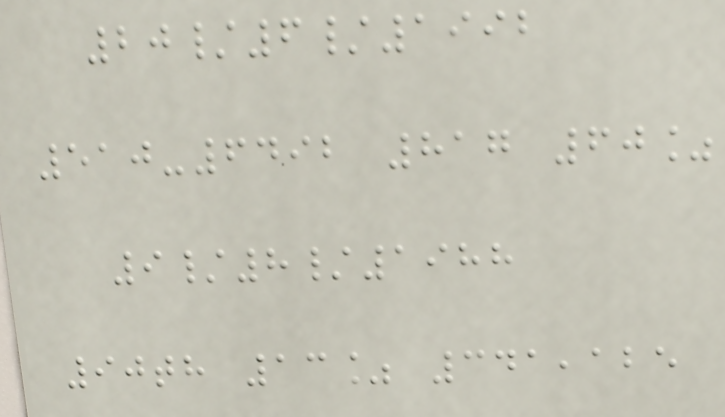20/6/1992
510-6492 817 60%
9/8/1988
90th 13% 341,125
